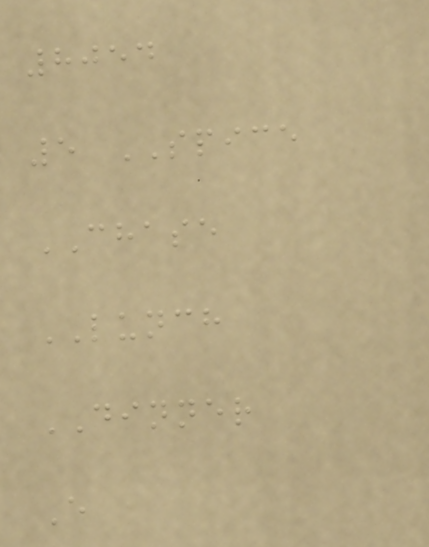8054
5 SPICE
CHASE
LUNCH
DINNER
E
